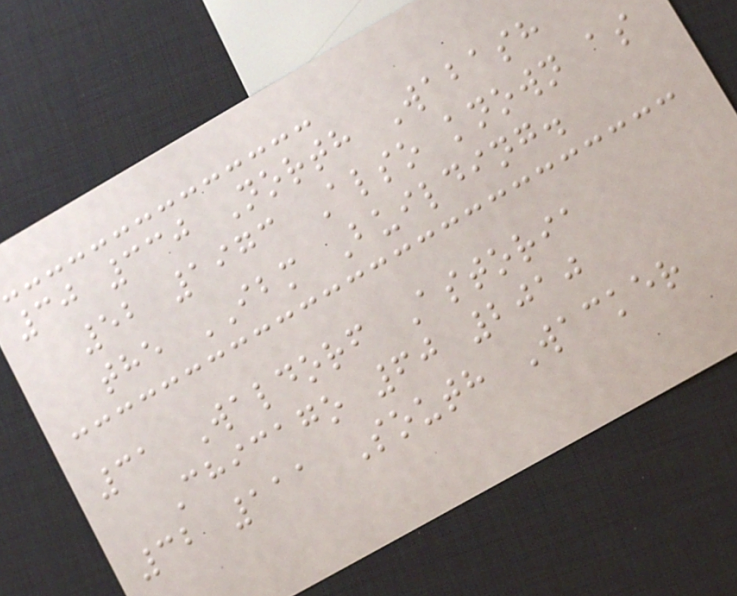30 330 North Wabash
52 1973 Also known as
the IBM Building.
31 Waldorf Astoria
Chicago 60 2010
32 111 South Wacker
